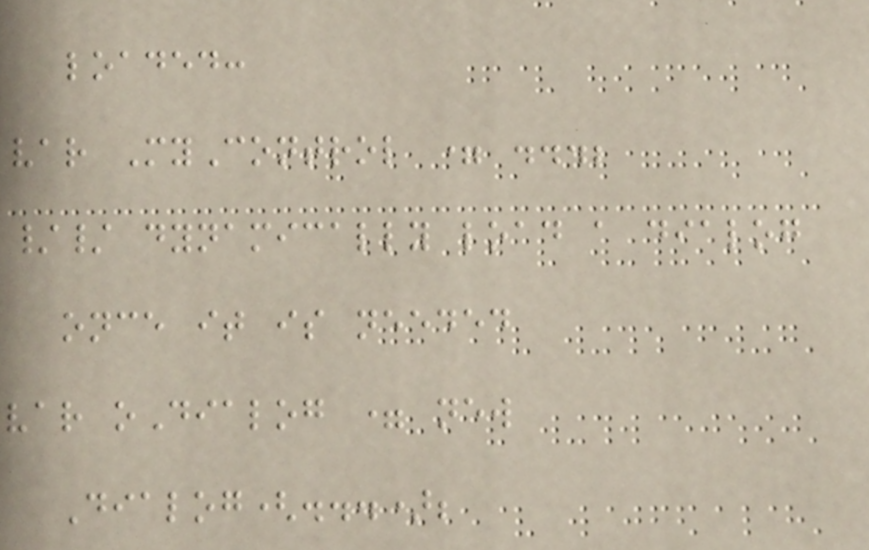loaded:
var MyControl = ...;
// dynamically load a dialog
once it is needed
var oDialog = new
Dialog(...);
